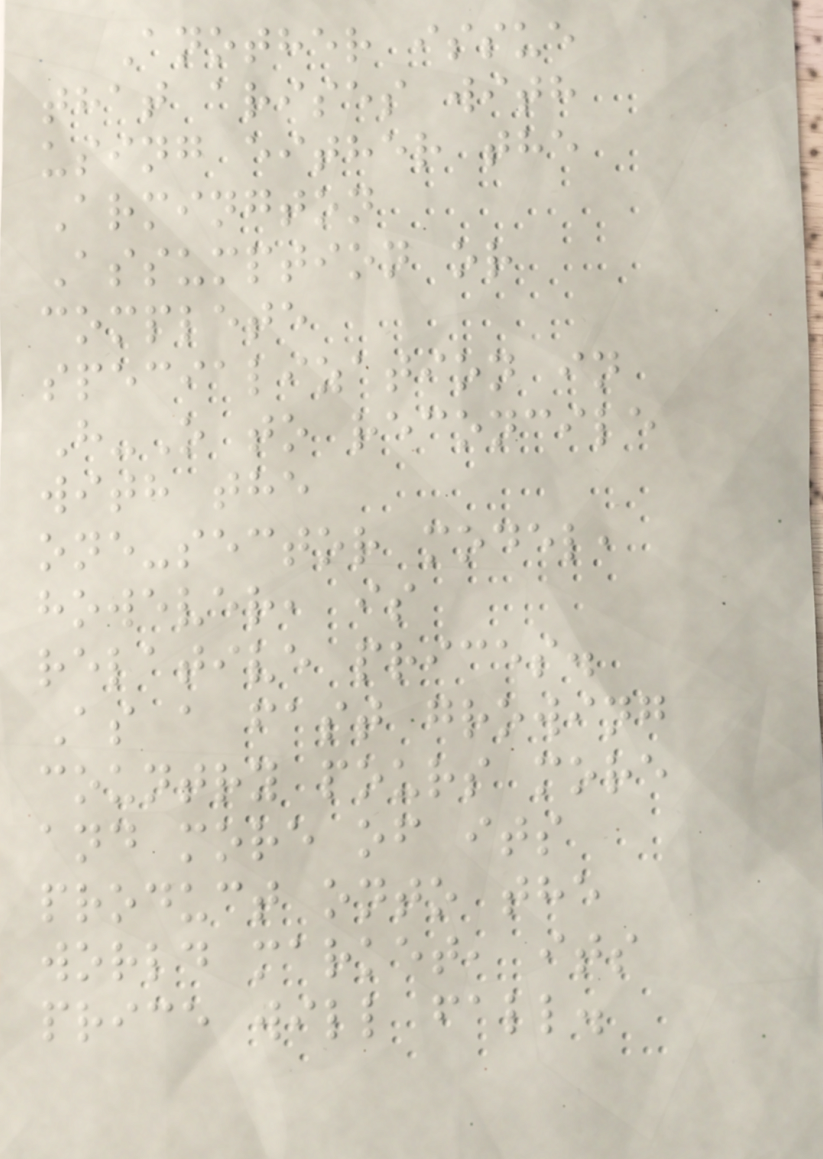Another issue
that arises with
using either the
Armington
Assumption or
complete
specialization in
H-O to reconcile
with the
one-sector model,
however, is
relative prices.
As a fast growing
country pours more
and more of its
product onto the
world market, its
price will fall.
